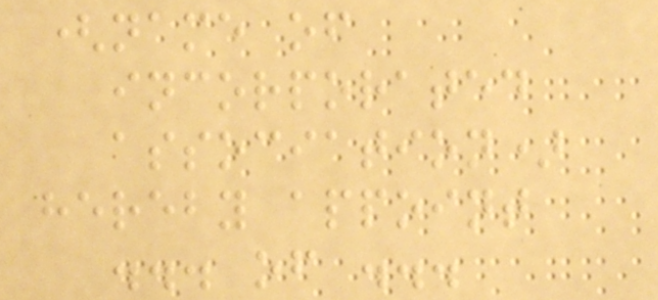(name of
incorporated
association)
hereby appoint
... of ...
